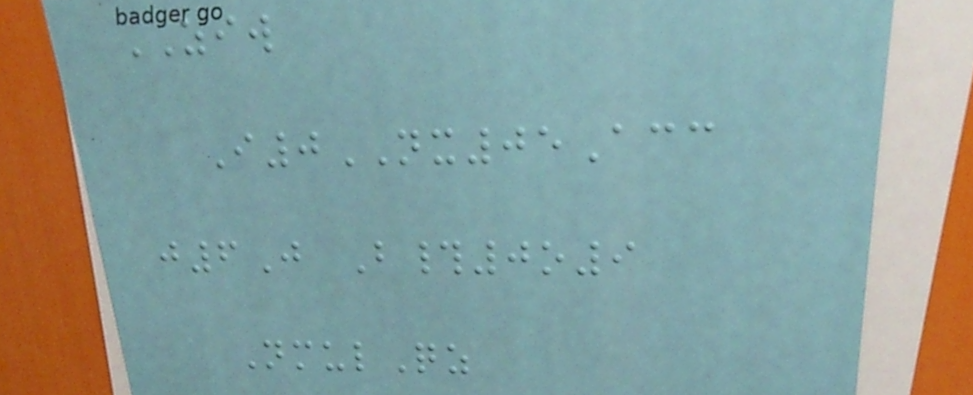ZIW
I0NX05Acc
j6J B#0o9
NmulQz
